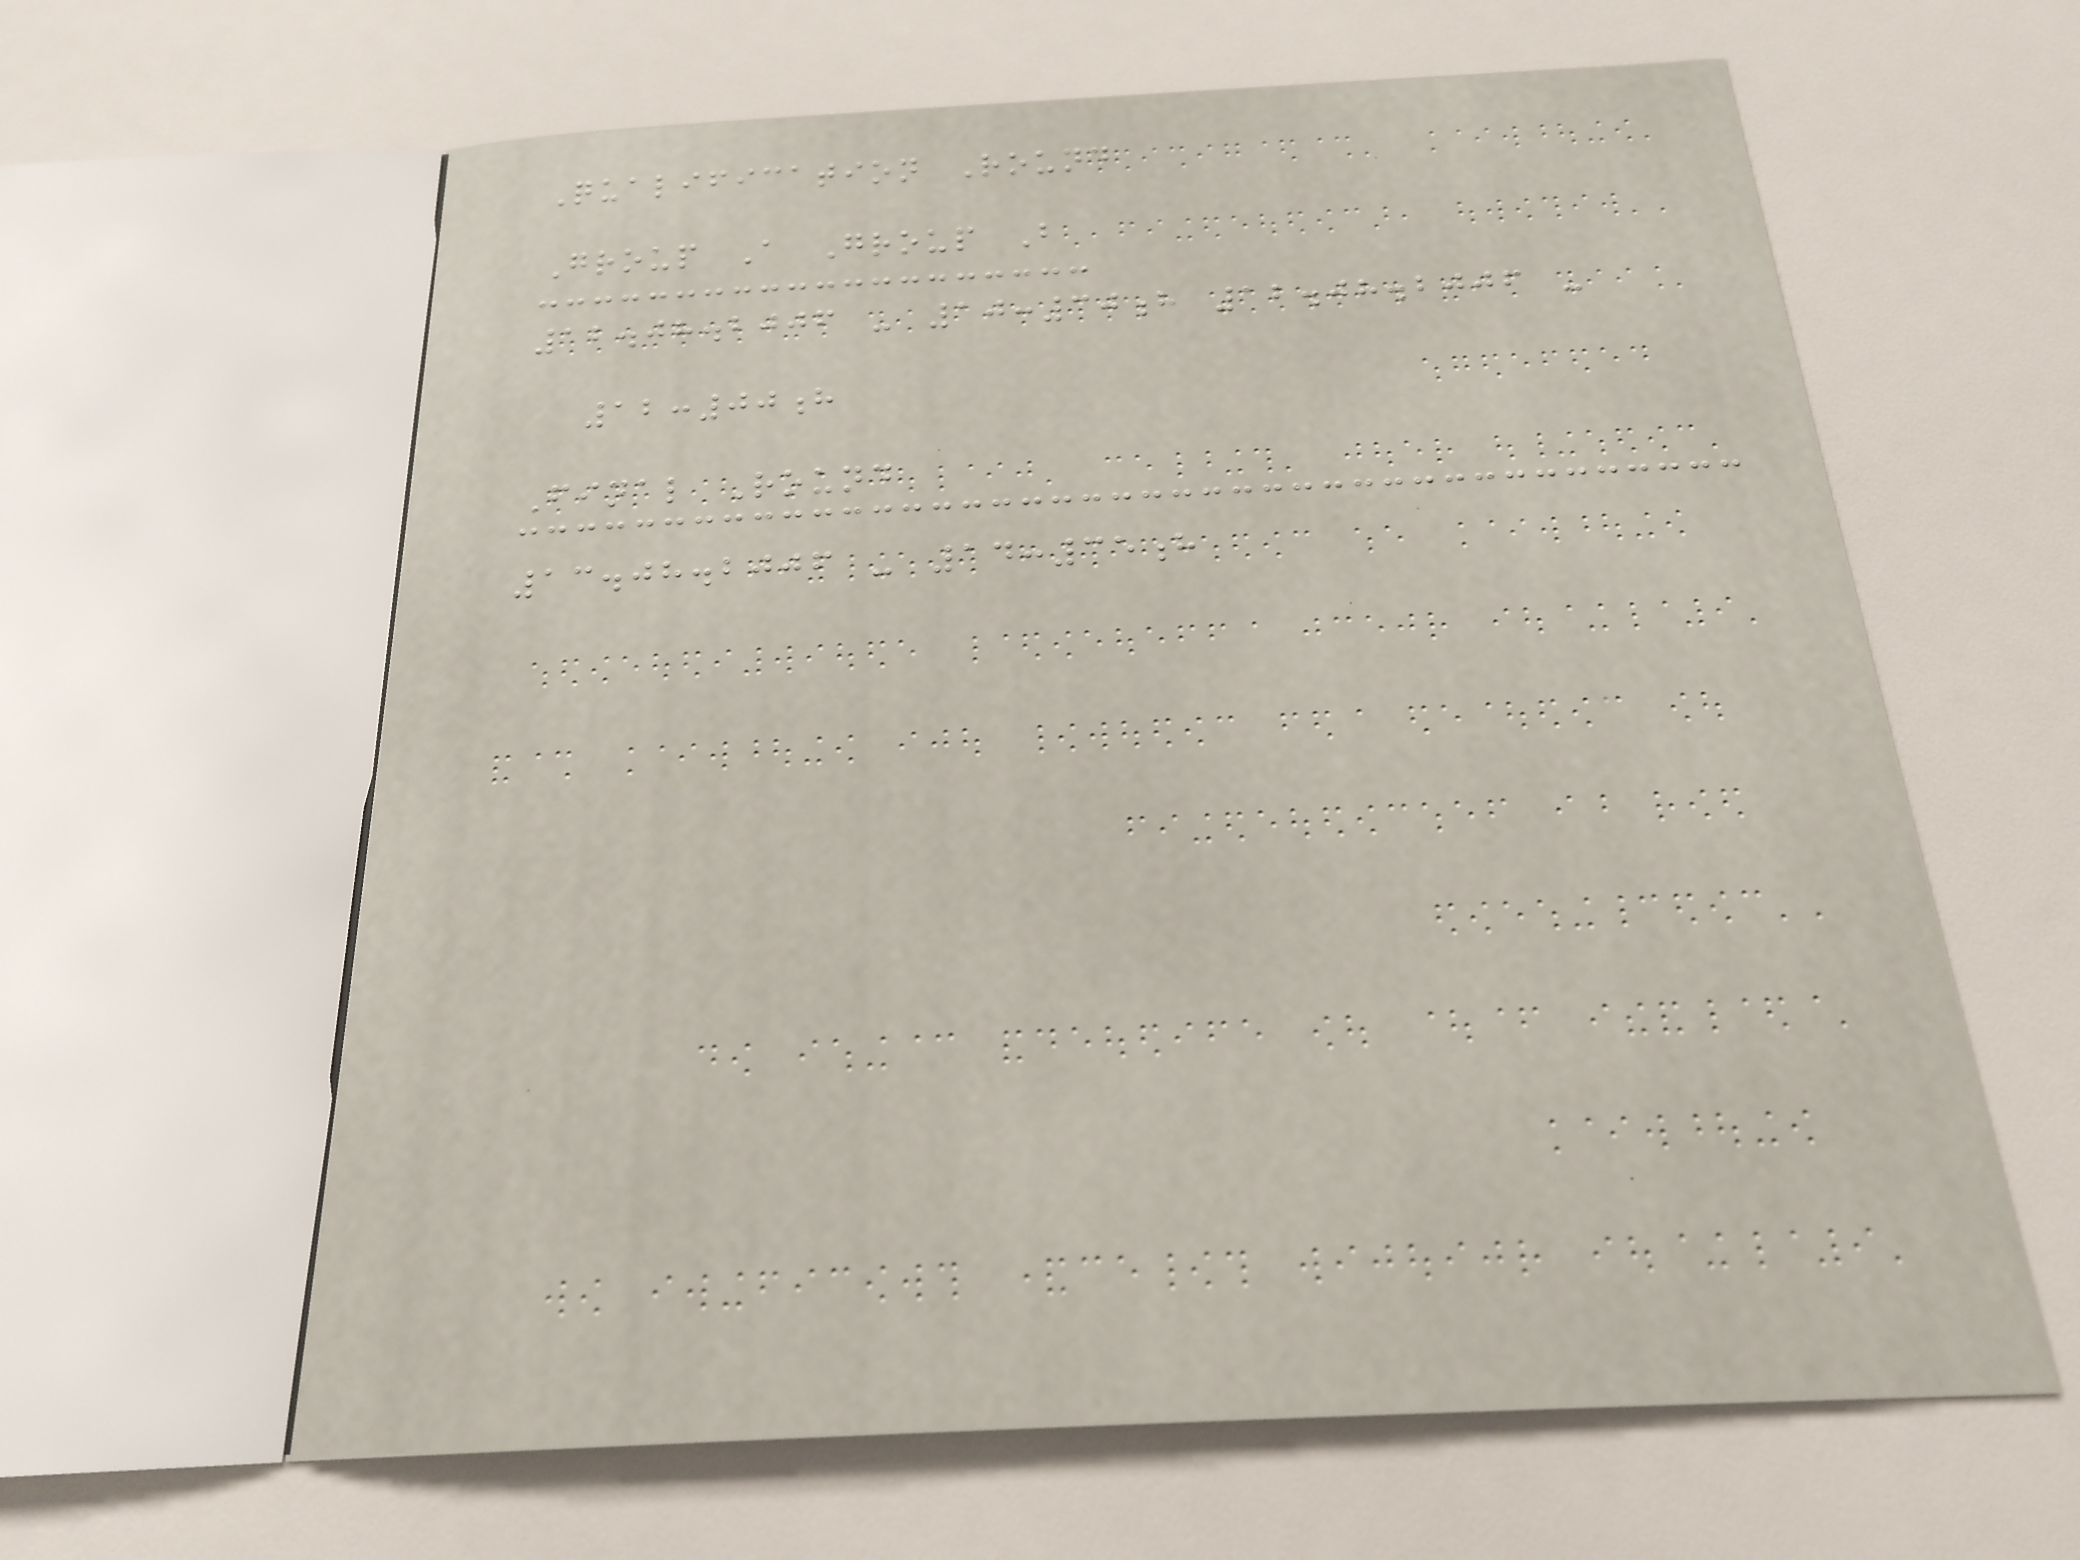Qualification Round
Group A Group B
12.08.2006 - 10:30h 12.08.2006 -
12:00h
Final Round
13.08.2006 - 14:35h
